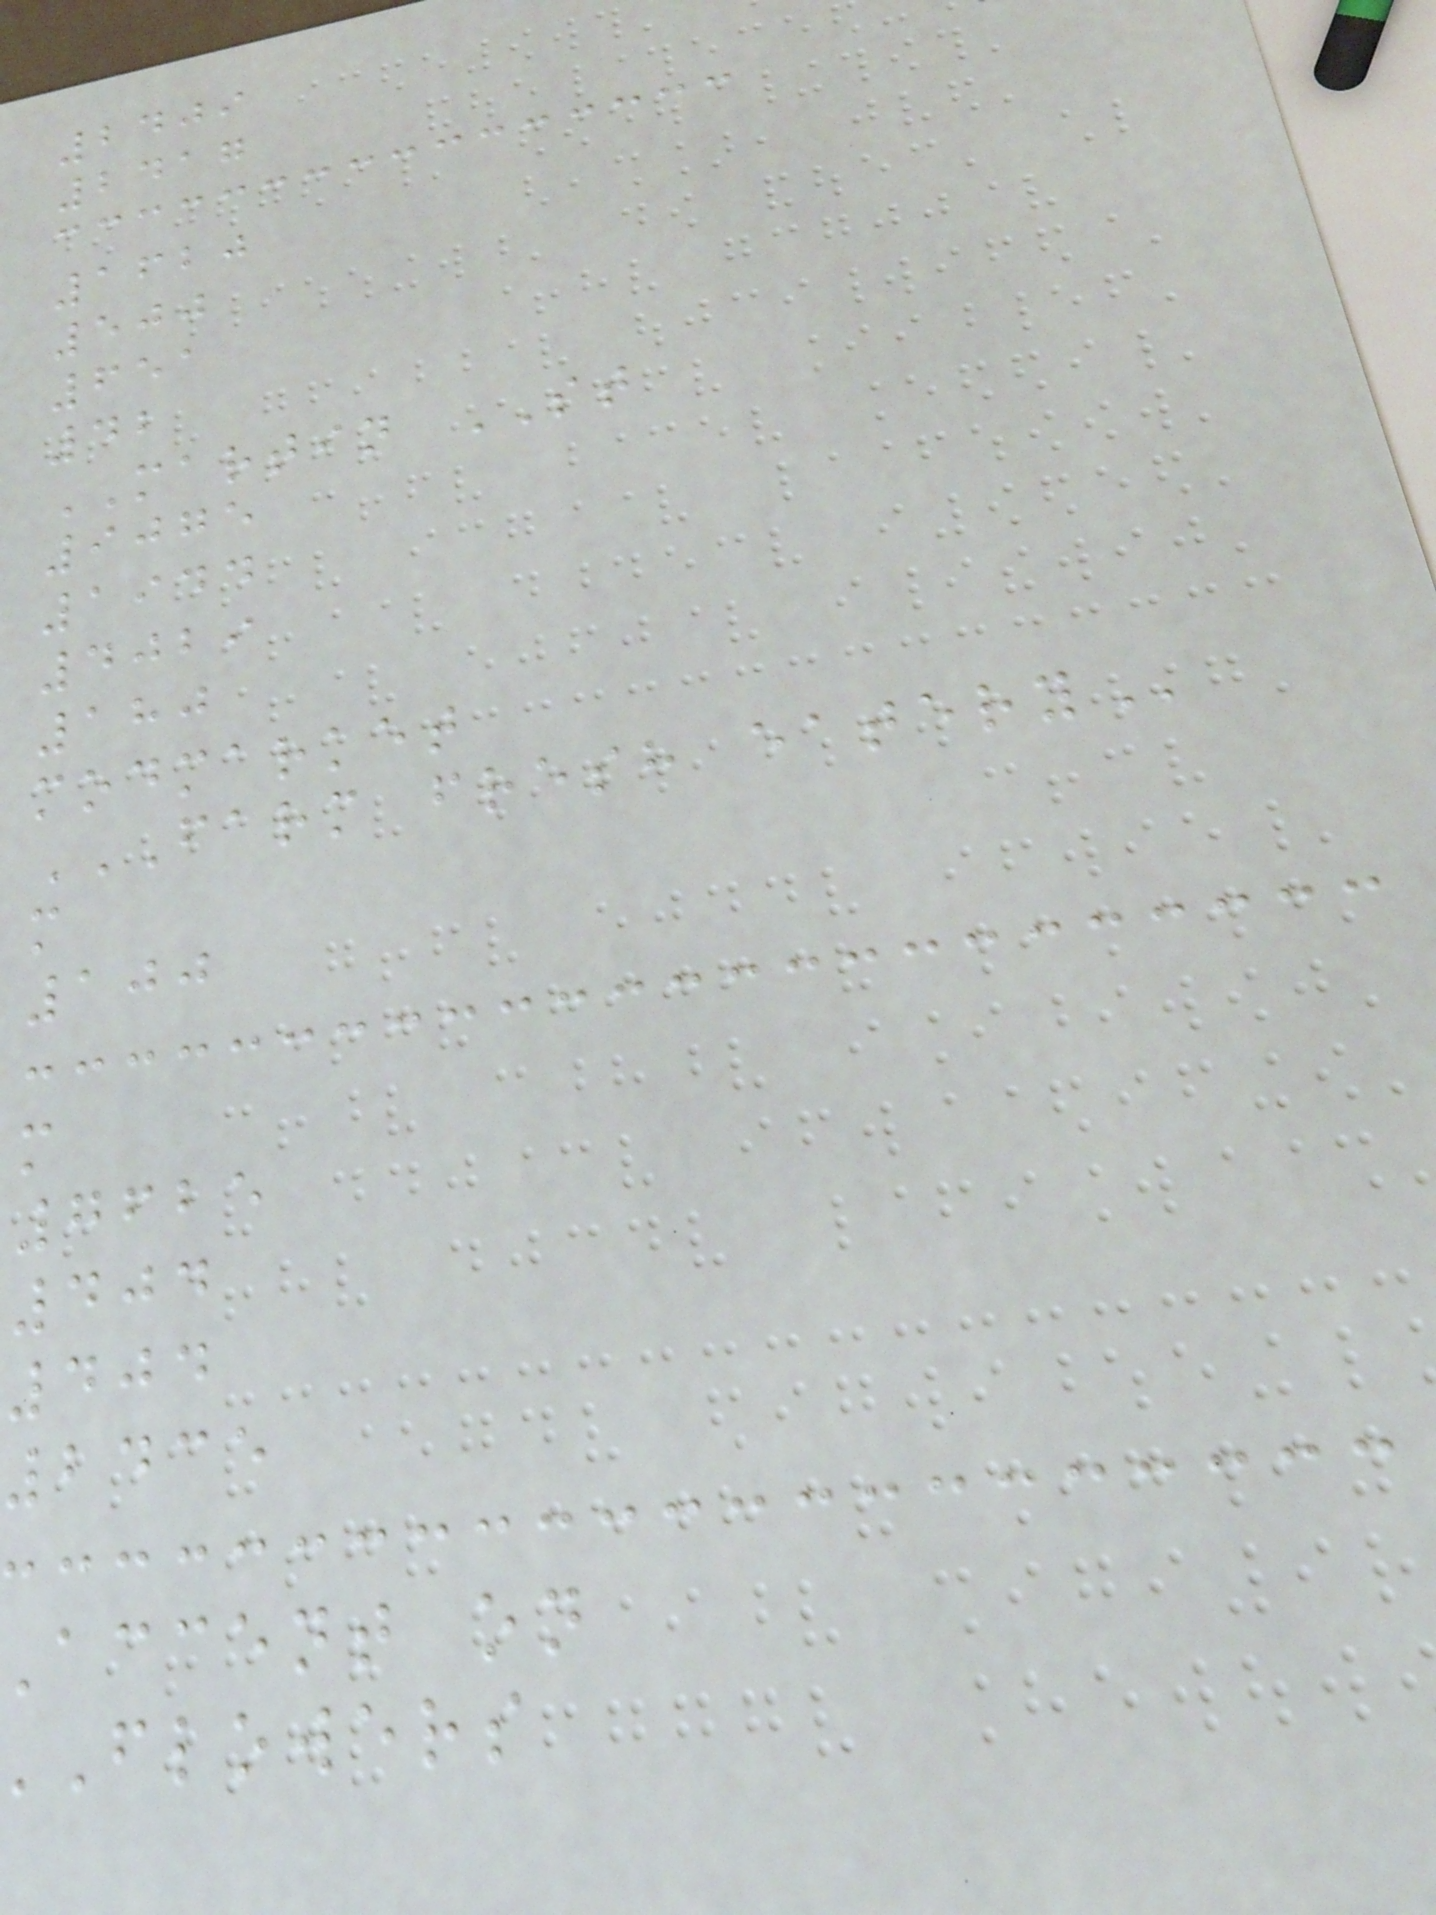2409
2417
1620
500
651
42
MARTIN ST
9075
1944
4029
180
modmarket
FARM FRESH EATERY
m
100
m
7625
404
404
2435
accent on
flowers
